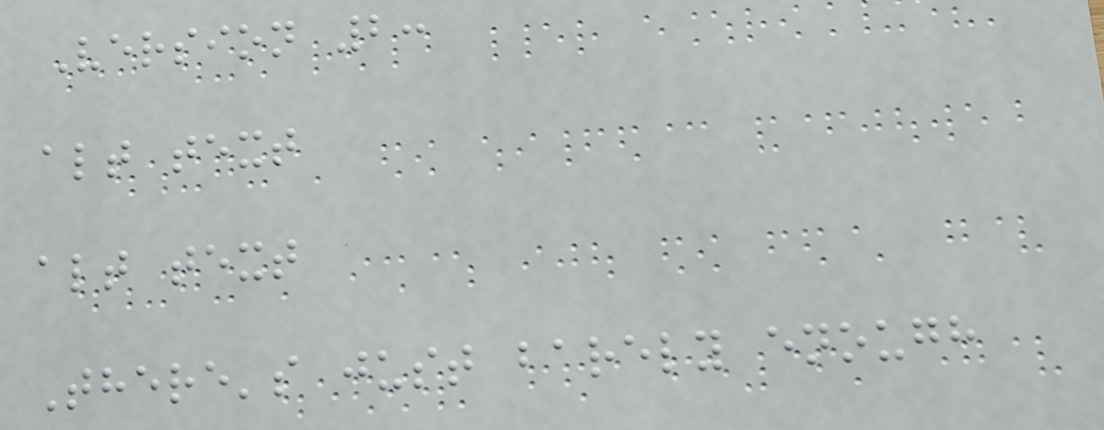Version 2:
alt text
alt text
There's just barely enough
